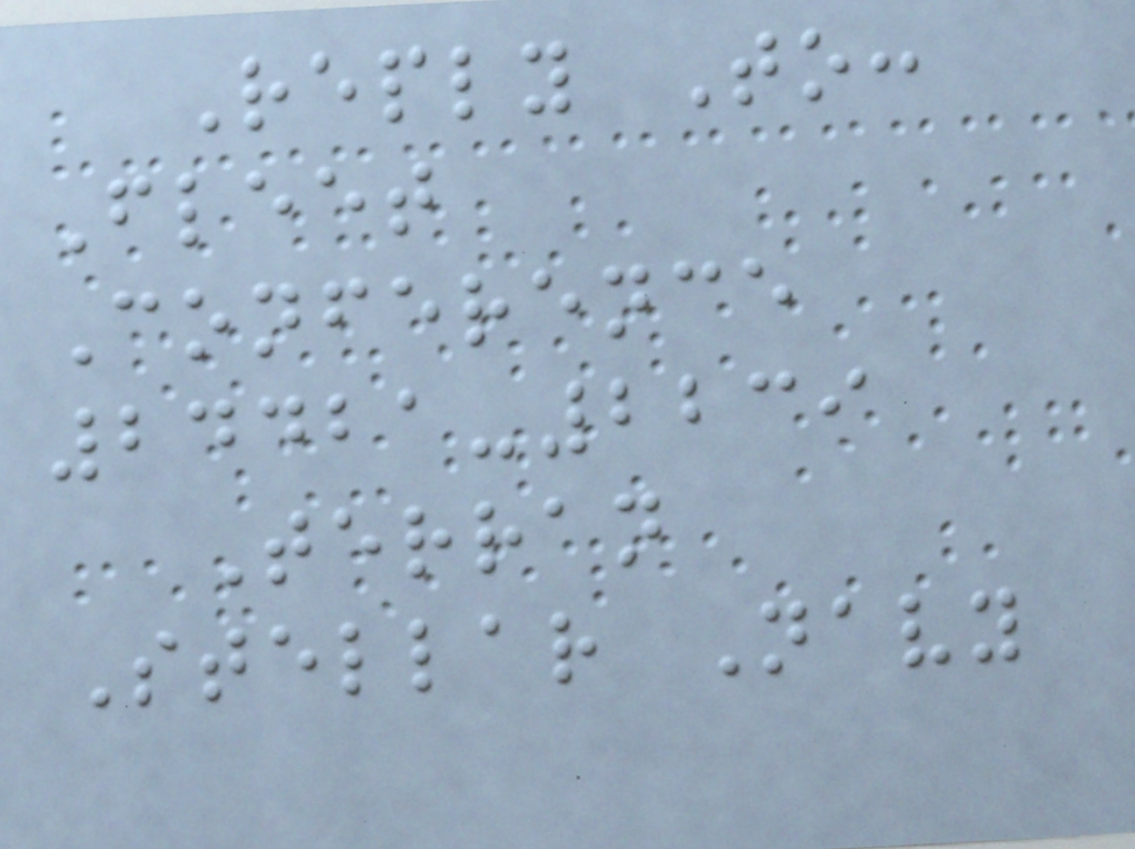Reply To:
Fleet
Conference
24421-2239
Terran
Stellar Navy
